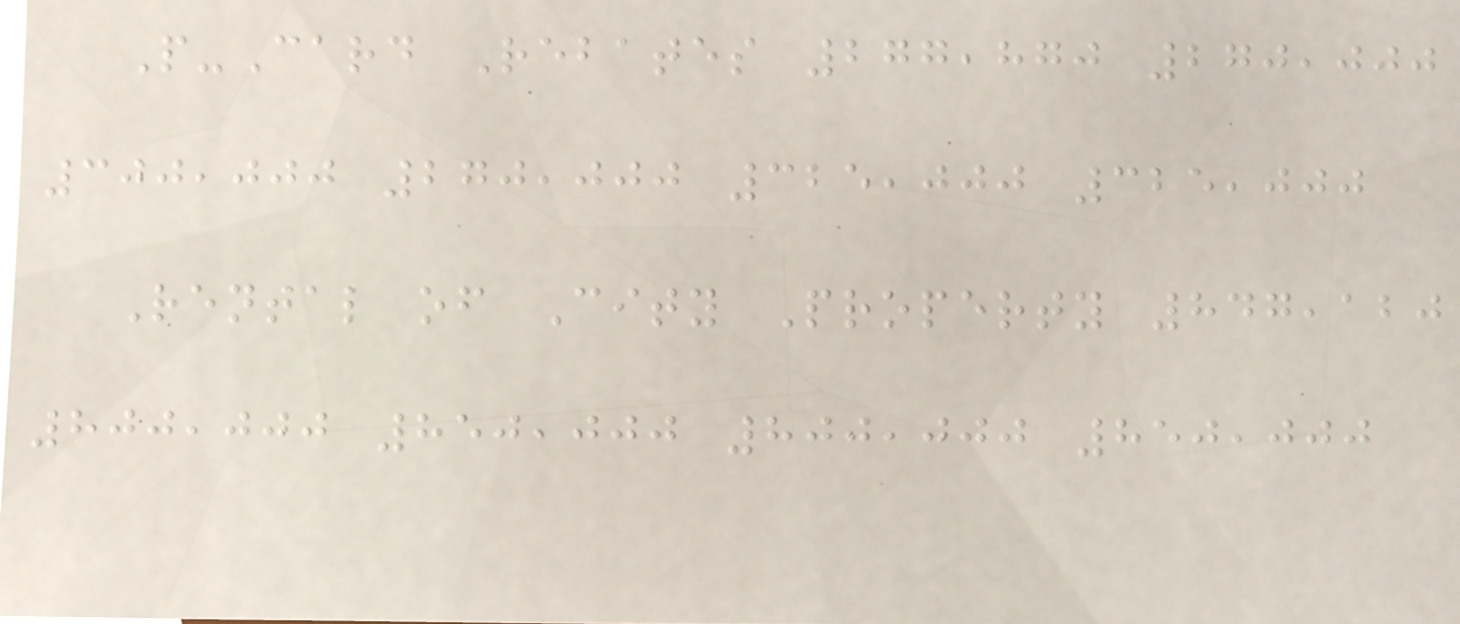P-Card Rebates 277,870 270,000
300,000 270,000 325,000 325,000
Rental of City Property 847,120
800,000 850,000 800,000 850,000
